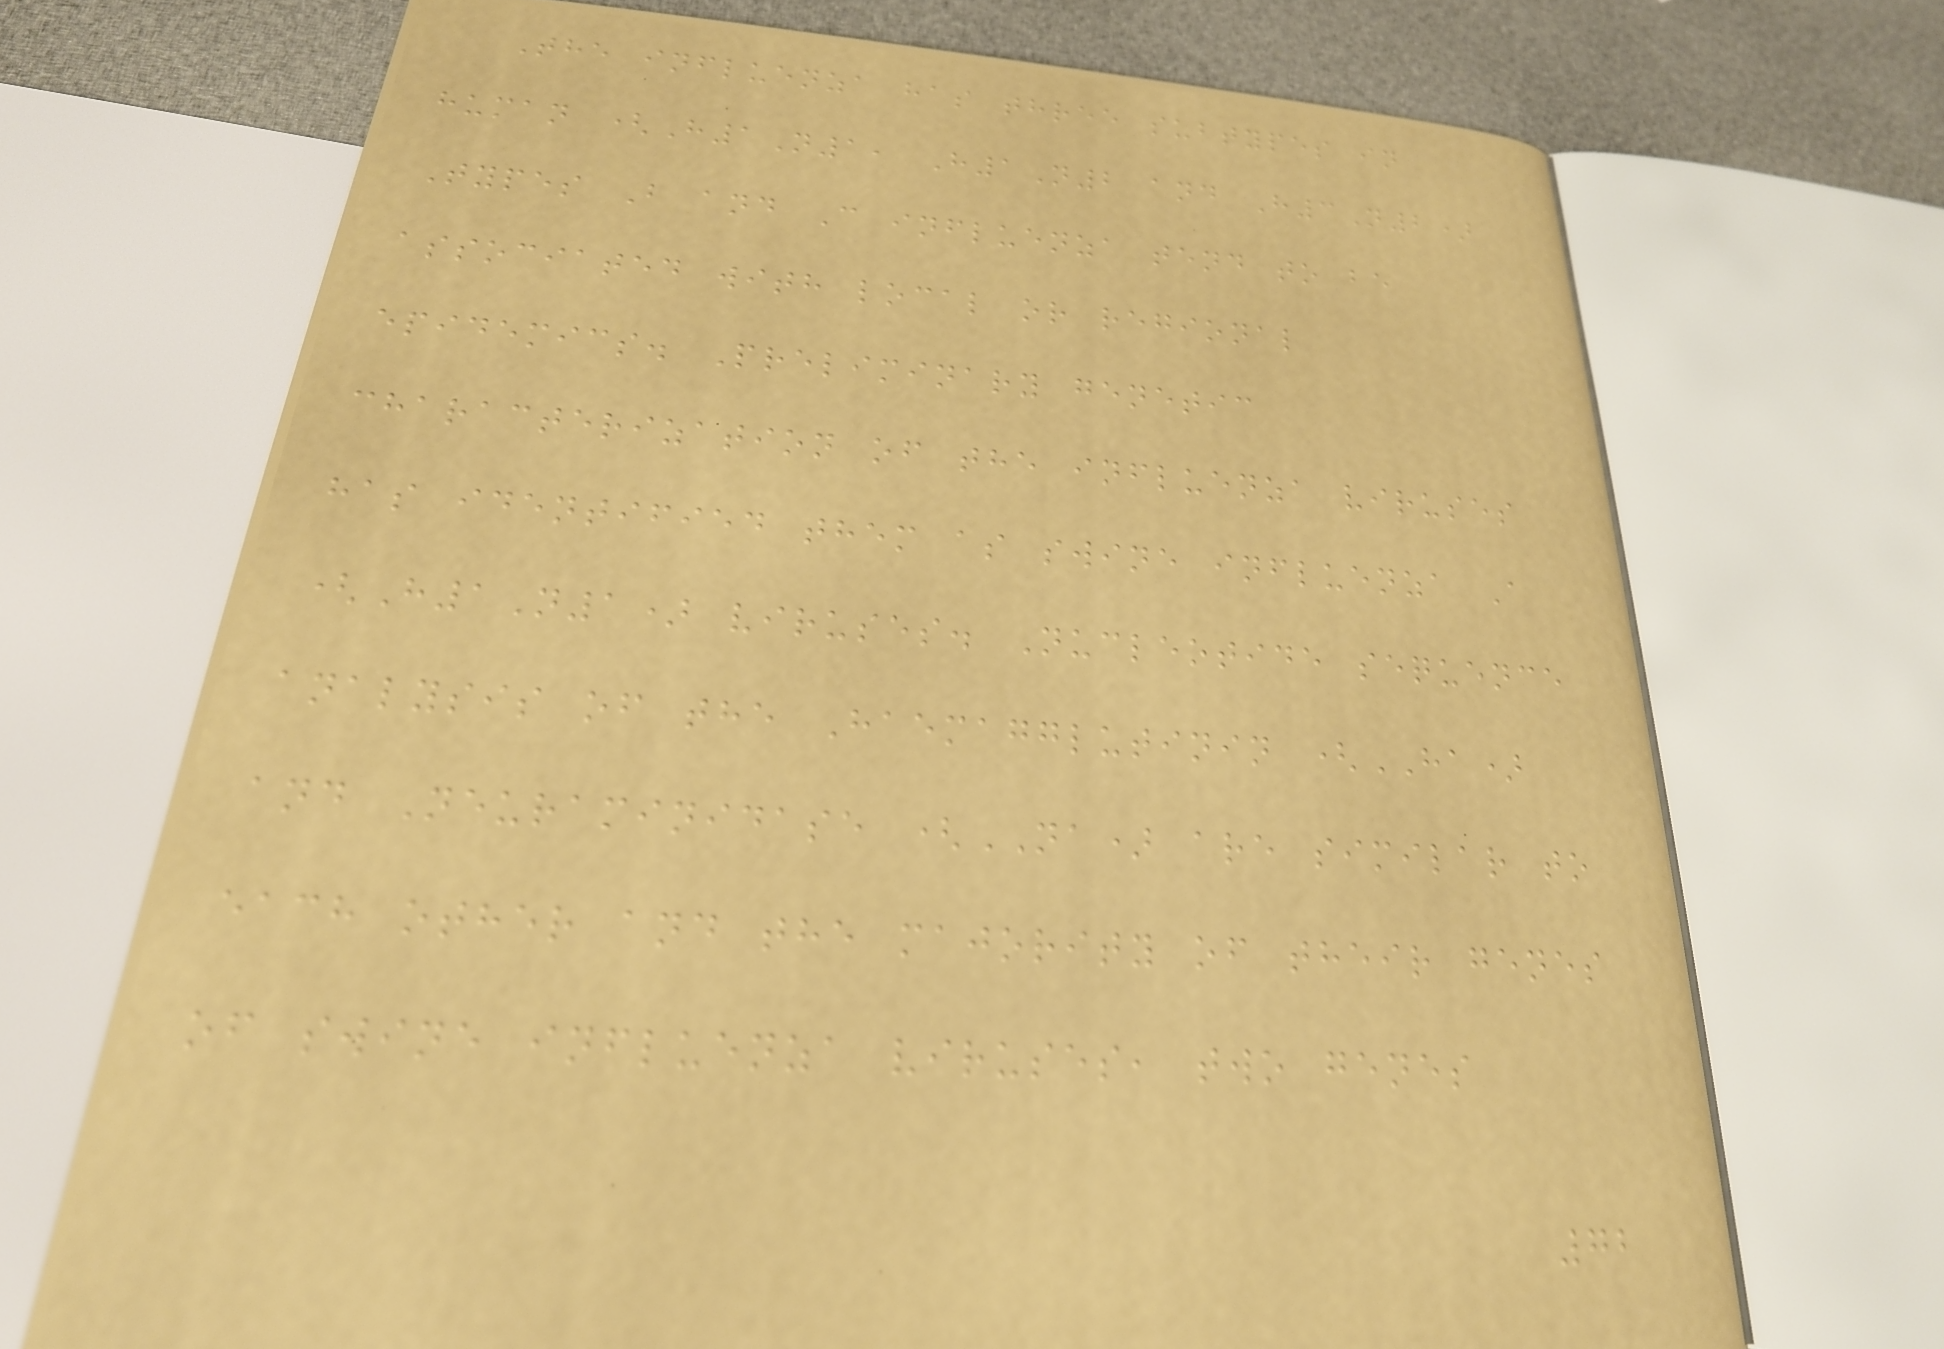The influenza has three subtypes in
human (H1N1, H1N2 and H3N2)
Types B and C influenza tend to be
associated with local or regional
epidemics. Preliminary genetic
characterization of the influenza viruses
has identified them as swine influenza A
(H1N1) viruses. Nucleotide sequence
analysis of the Haemagglutinin (HA)
and Neuraminidase (NA) are similar to
each other and the majority of their genes
of swine influenza viruses, two genes
72
